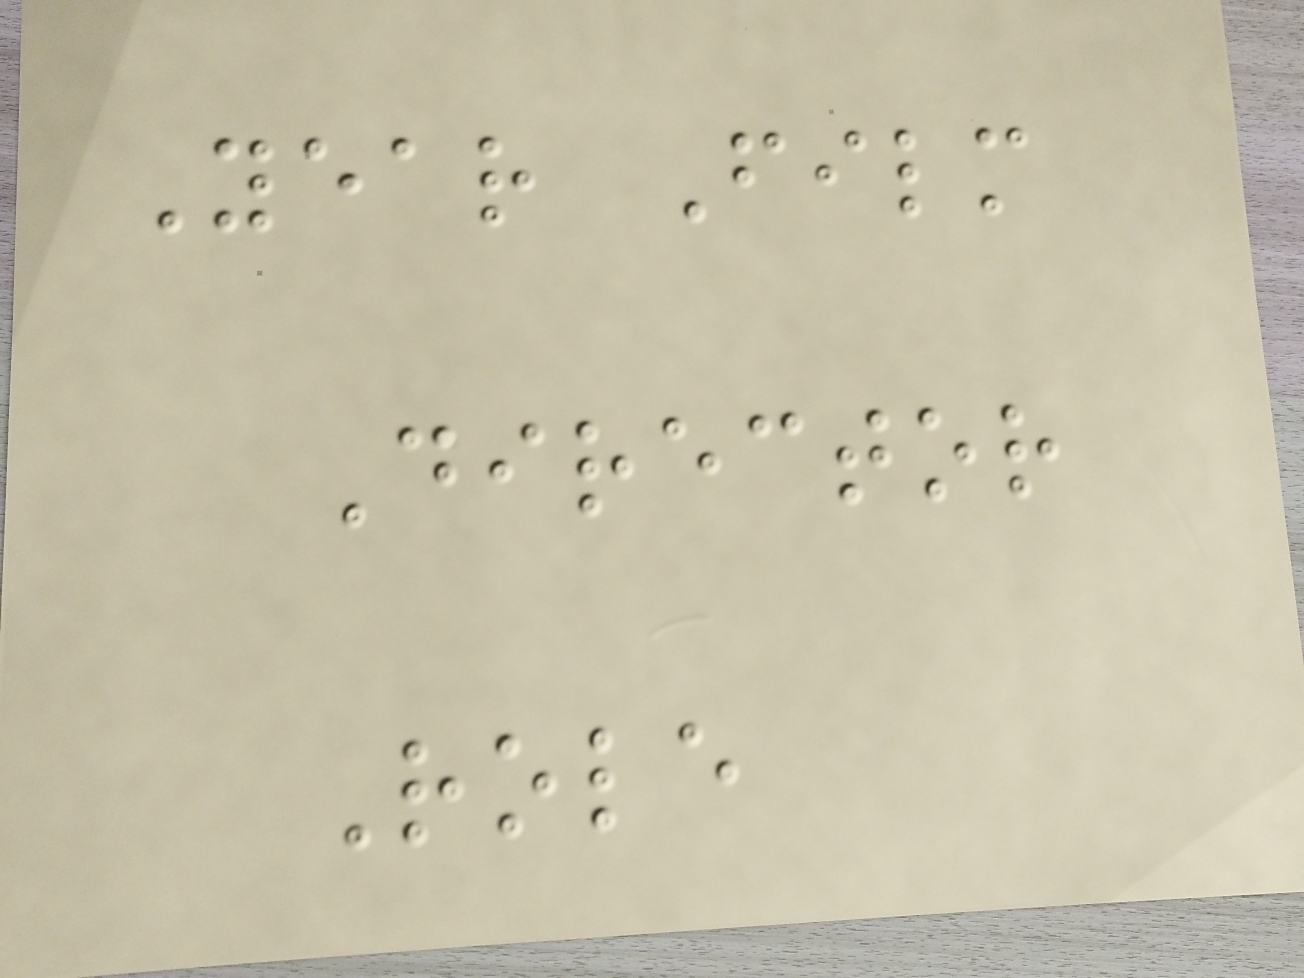Year Film
Director
Role
